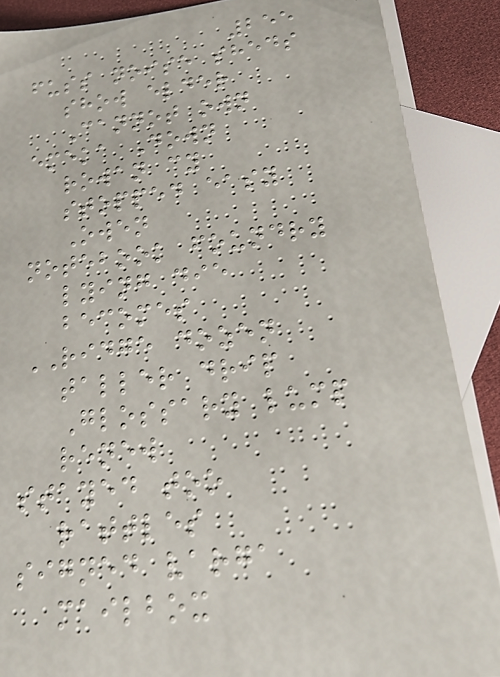255
fuss noise sheds
show elder
Cannot own
emeka Down
rowan cy
stopped easy
Owen
notebook foundry
lying die
becomes
RIDGE dozen
taller drip
Glossary lump
renew
stayed too
rattles
signed varga
mailbox
